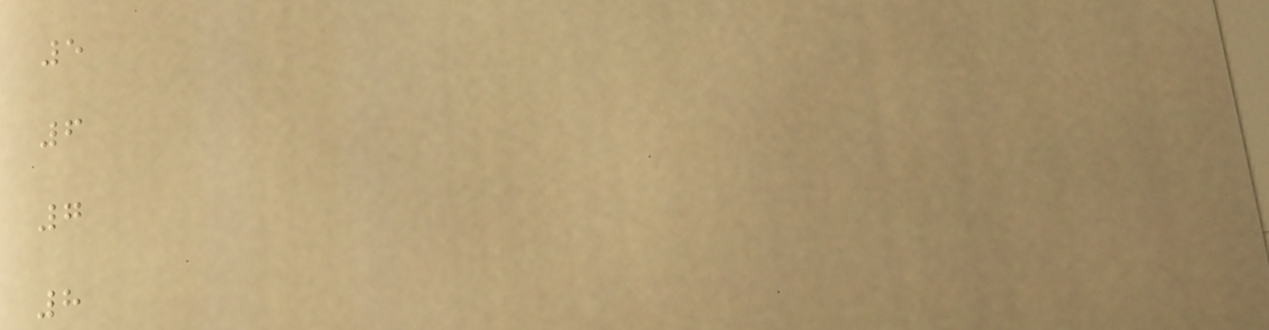5
6
7
8
